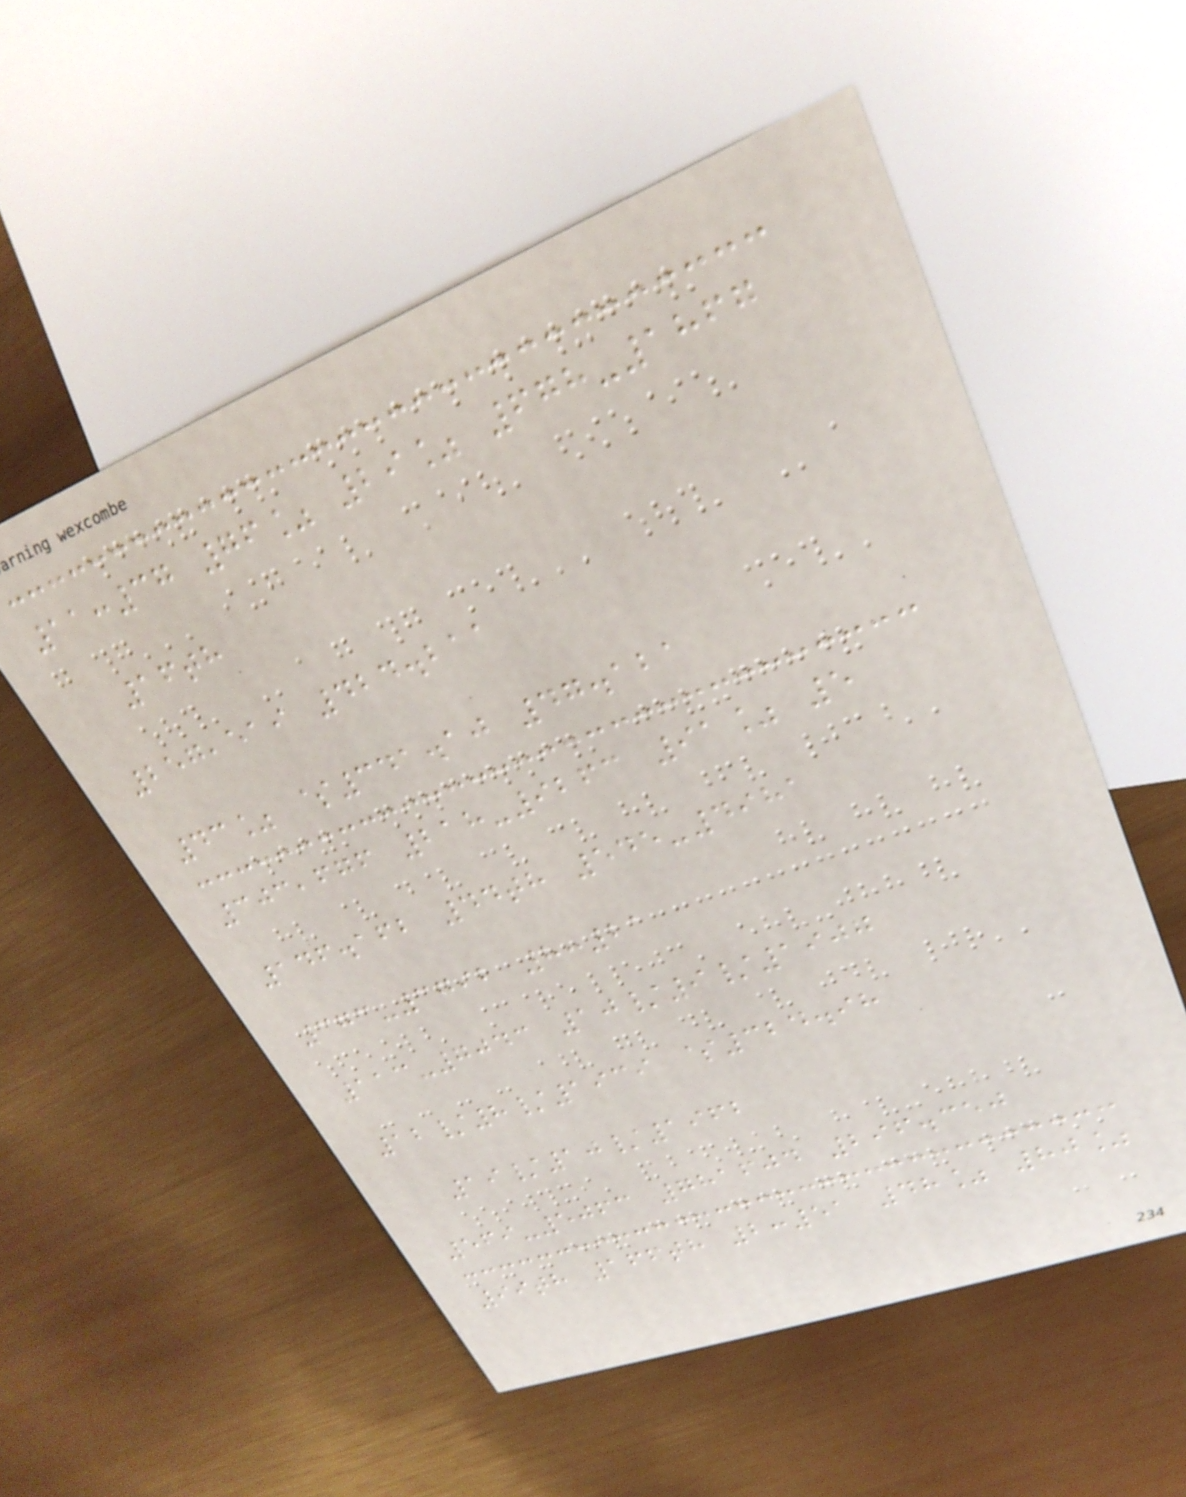11:37 76% 29% 678-1867
16th
257,519 424.211
43% $341.10 47.121
303,676 218-9263 91% 5
146.162 44th 545-4981
373-3792 8:21
113-7043 10/9/1907
12/8/1939 $324.98
19/10/1962
569-5063 781604 296.350
99th 166th 2:51 48% 80%
